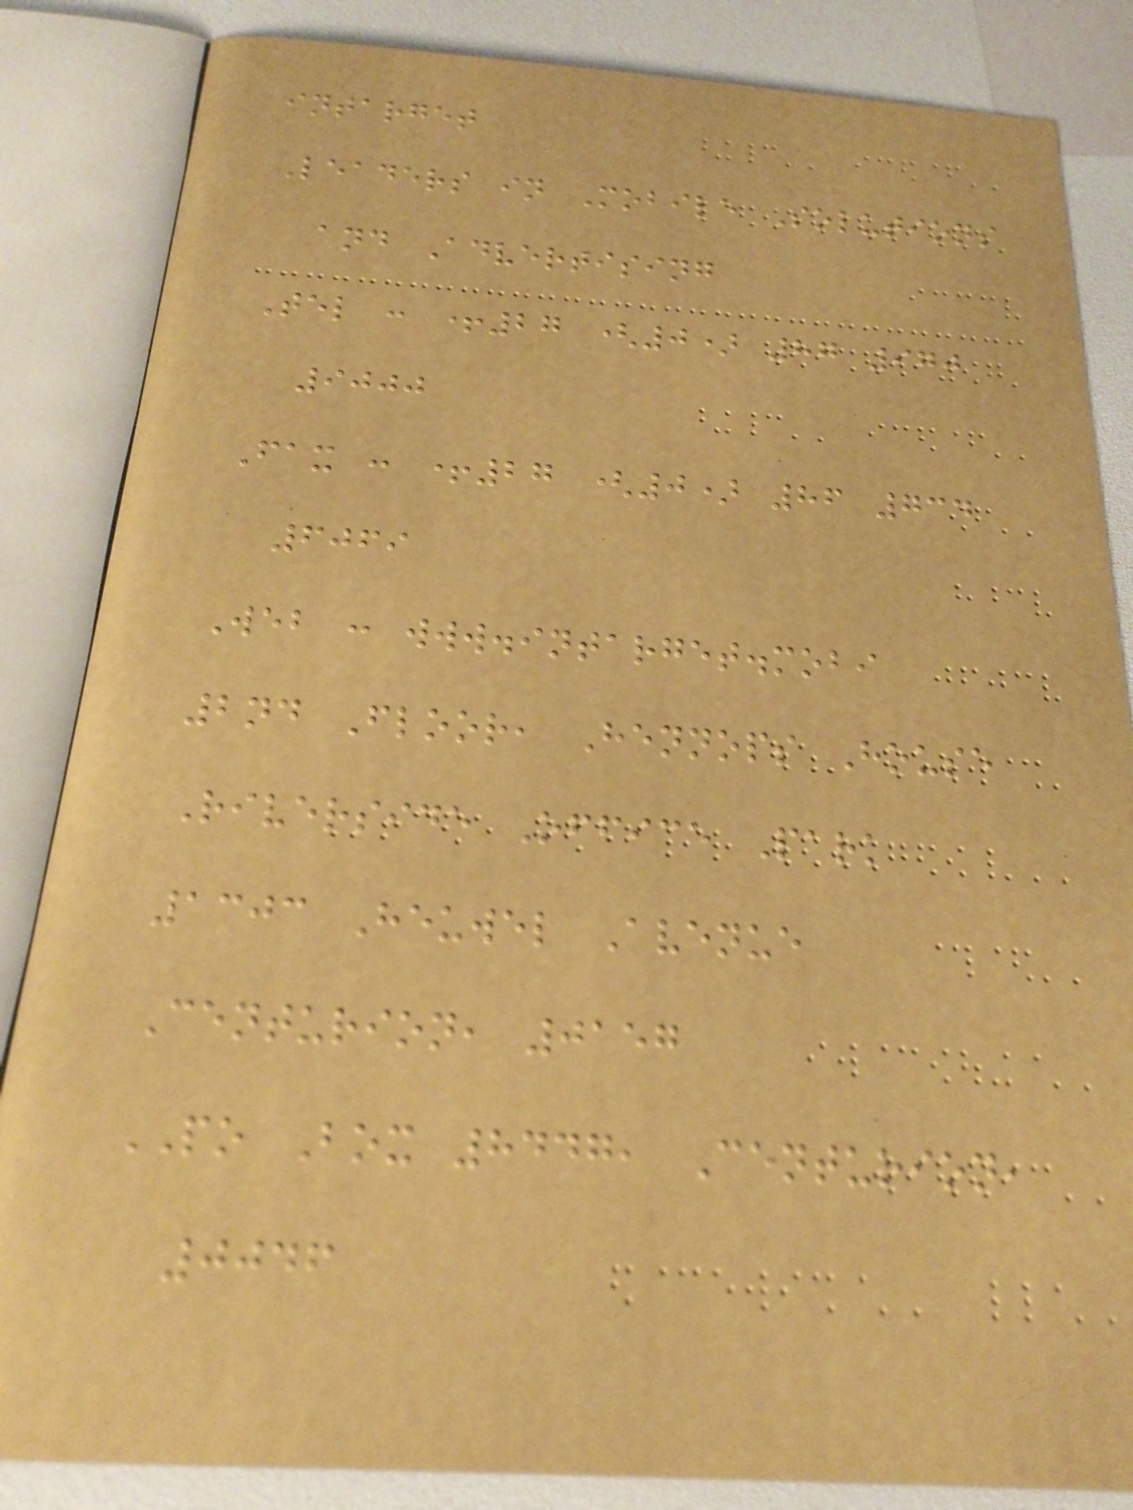intarget
Leaders in Mobile Solutions
and Advertising
Tel : +27 (0) 87 970
9000
Fax : +27 (0) 86 734
6069
Web : www.intarget.mobi
2nd Floor, Hennops House
Riverside Office Park
1303 Heuwel Avenue
Centurion, 0157
PO Box 8447, Centurion,
0046
